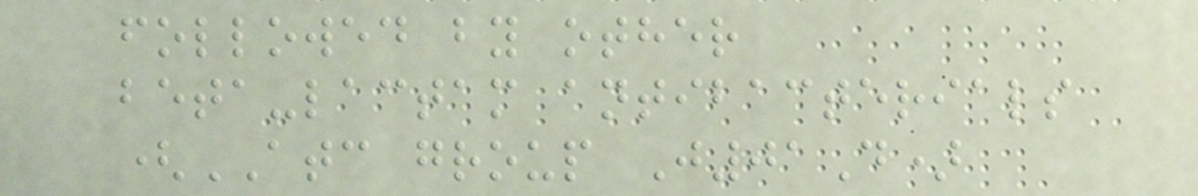followed by other
beta-lactam antibacterials
(ATC group J01D)
